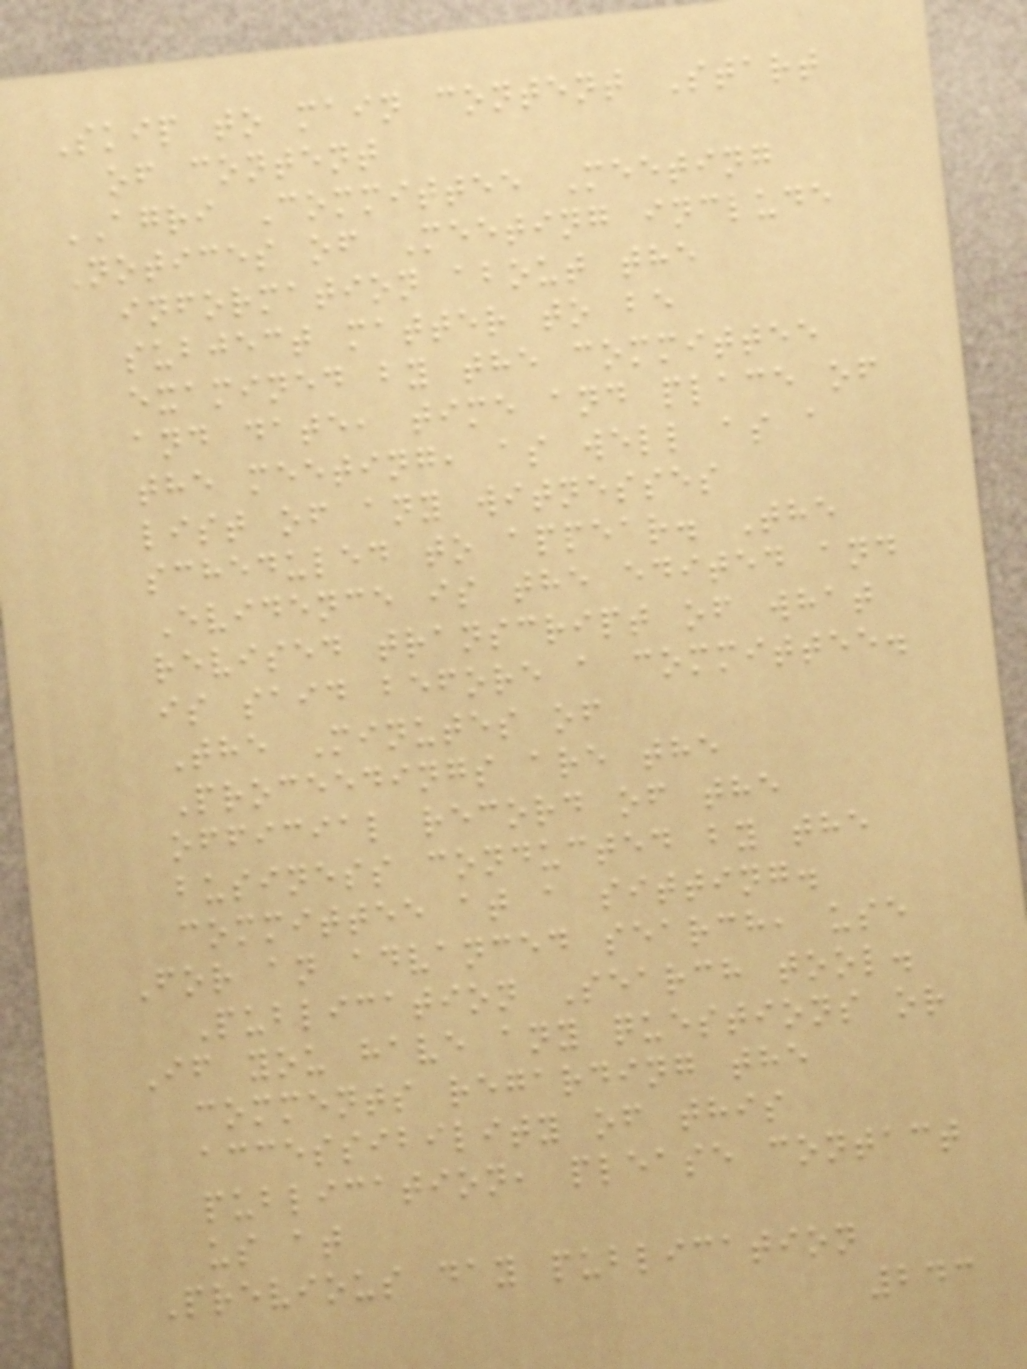Skip to main content Start
of content
AGRI Committee Meeting
Notices of Meeting include
information about the
subject matter to be
examined by the committee
and date, time and place of
the meeting, as well as a
list of any witnesses
scheduled to appear. The
Evidence is the edited and
revised transcript of what
is said before a committee.
The Minutes of
Proceedings are the
official record of the
business conducted by the
committee at a sitting.
For an advanced search, use
Publication Search tool.
If you have any questions or
comments regarding the
accessibility of this
publication, please contact
us at
Previous day publication
243
